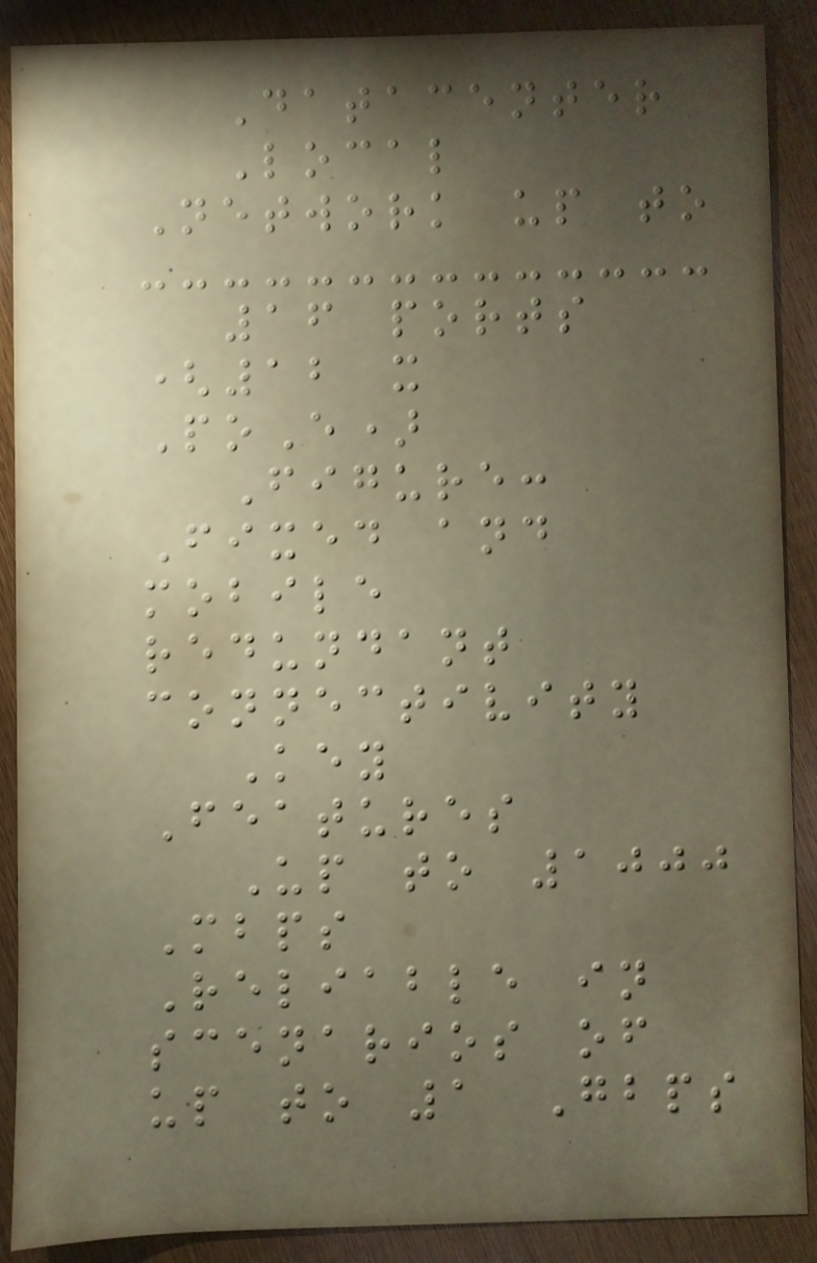Datacenter
Local
Network up to
16 ports
(12 x
PoE)
Figure:
Fixed and
mobile
redundant
connectivity
Key
Features
Up to 1000
Mbps
Reliable in
scenarios of
up to 1 Gbps
